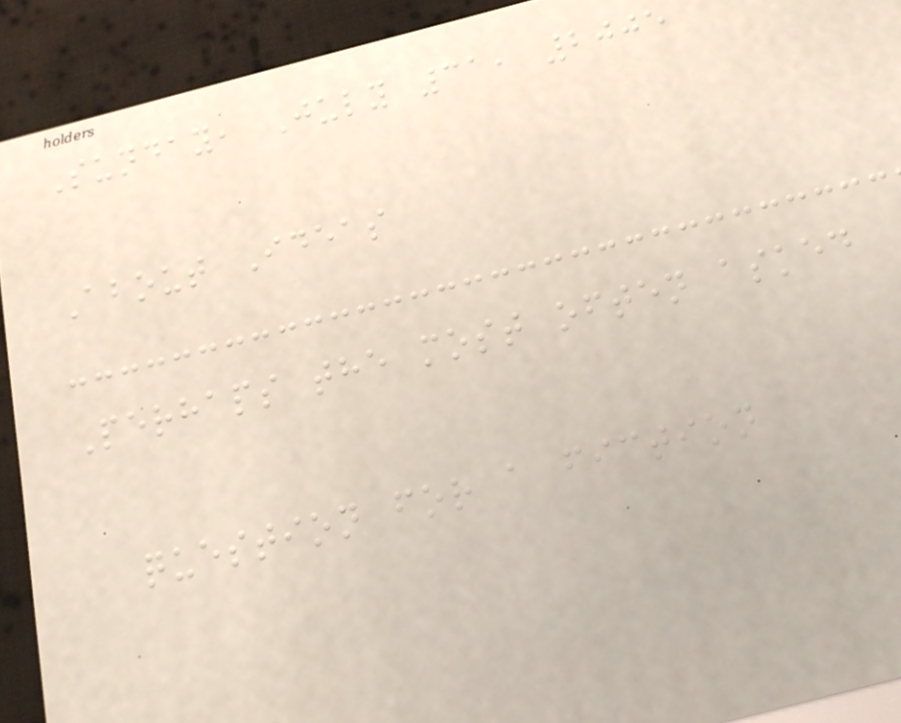Sunday, July 31, 2005
About Ideas
Perhaps the most often asked
question for a fiction
